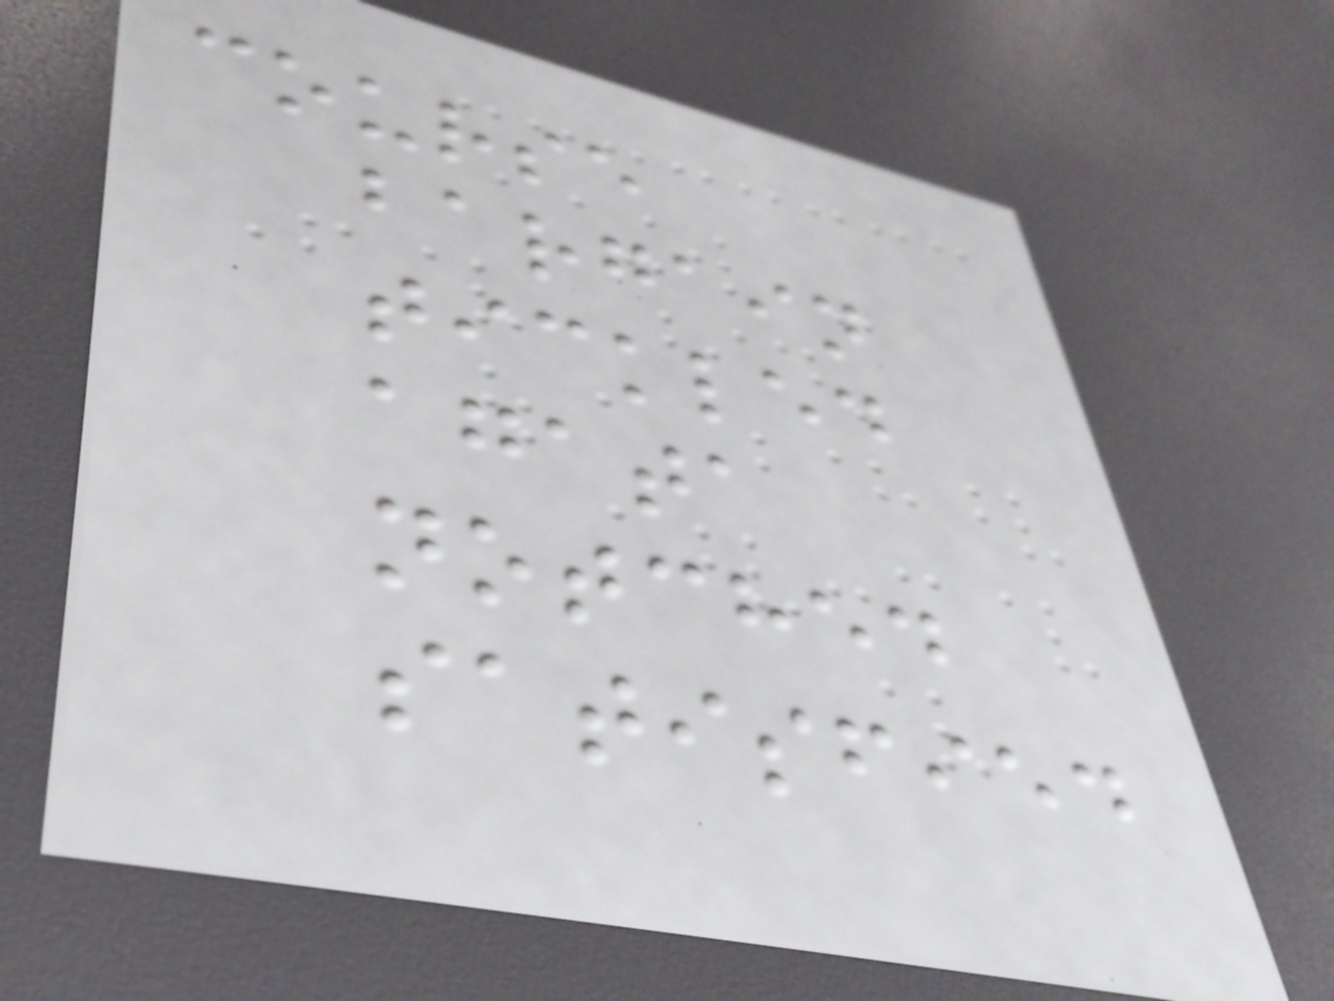course
bargain
tickled
agata
notched
satisfied
